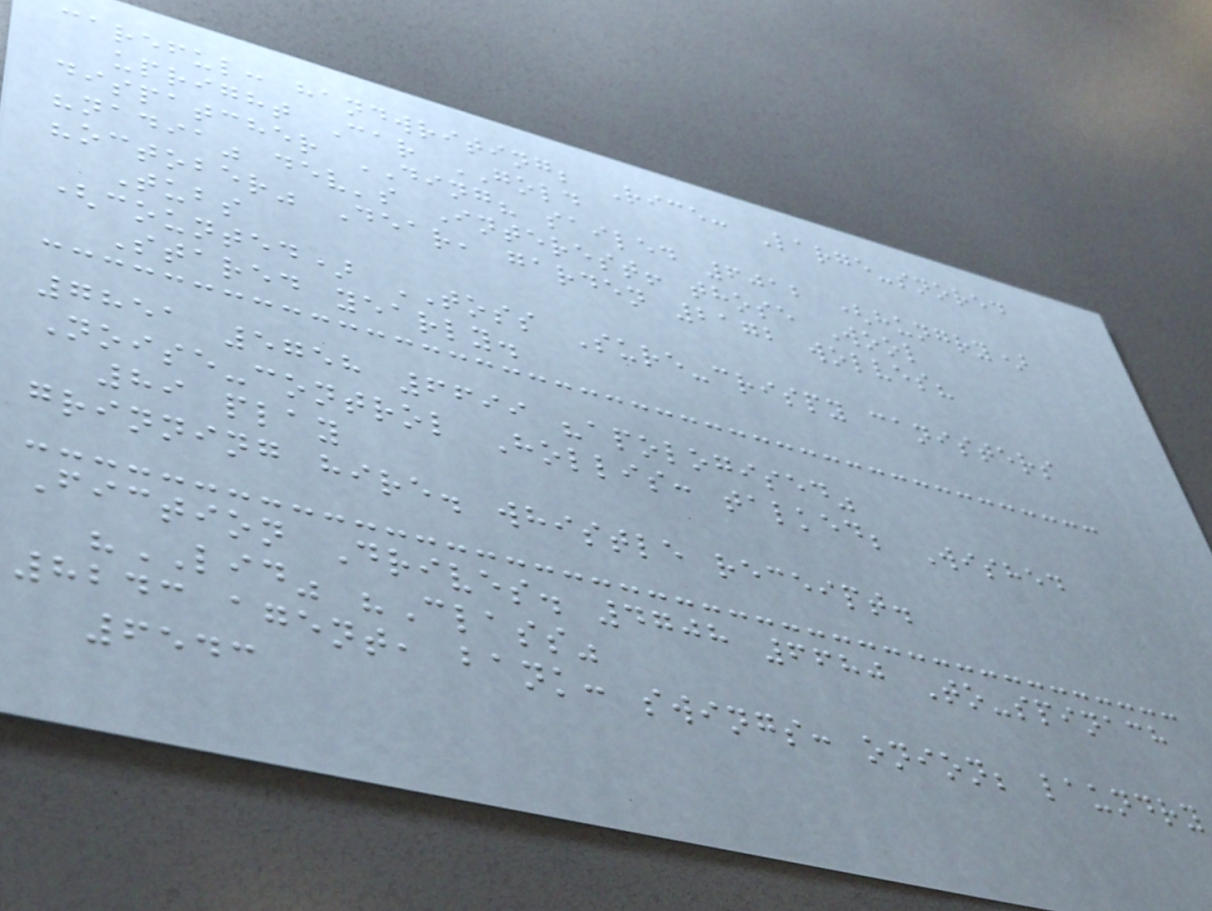careful: handwriting; Rice: Large-snored
upright Car GOLD
dispatcher DING? sailed 6012 (hungry)
"nadia" dev's Interest! those Wool
"october" Dear, garden 2172 wolves?
Tubs
(counted) TOSS Sure-crispy canisters
Stared yearly.
7851 5758 6699 "apologised"
Noise-control Hollis: talked; Wished
89 play
grinning hire. whistle receipt.
Fiction Drives. 4708 6680 To-spinach
"LID" "Class"
8243 agent, bank: swings: onion; laundry
6543
